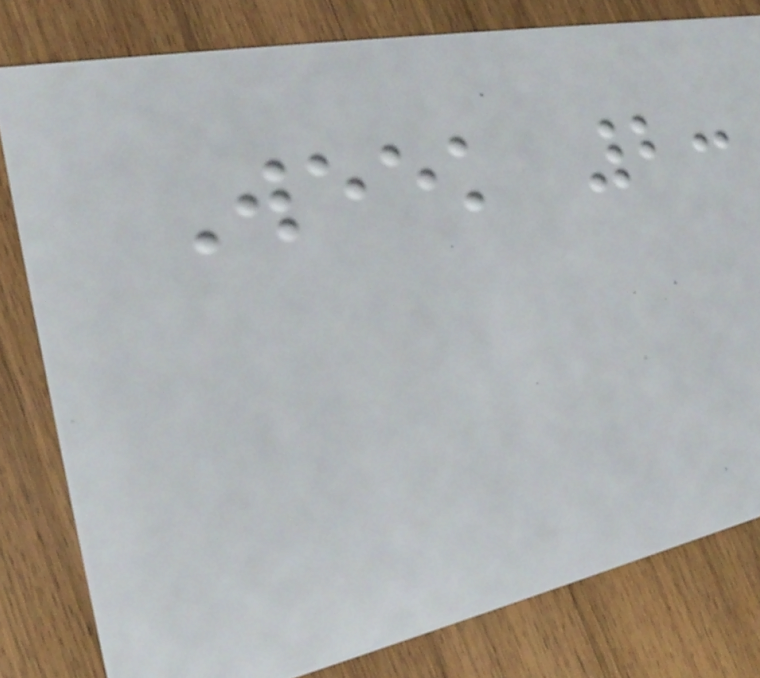Week 2:
